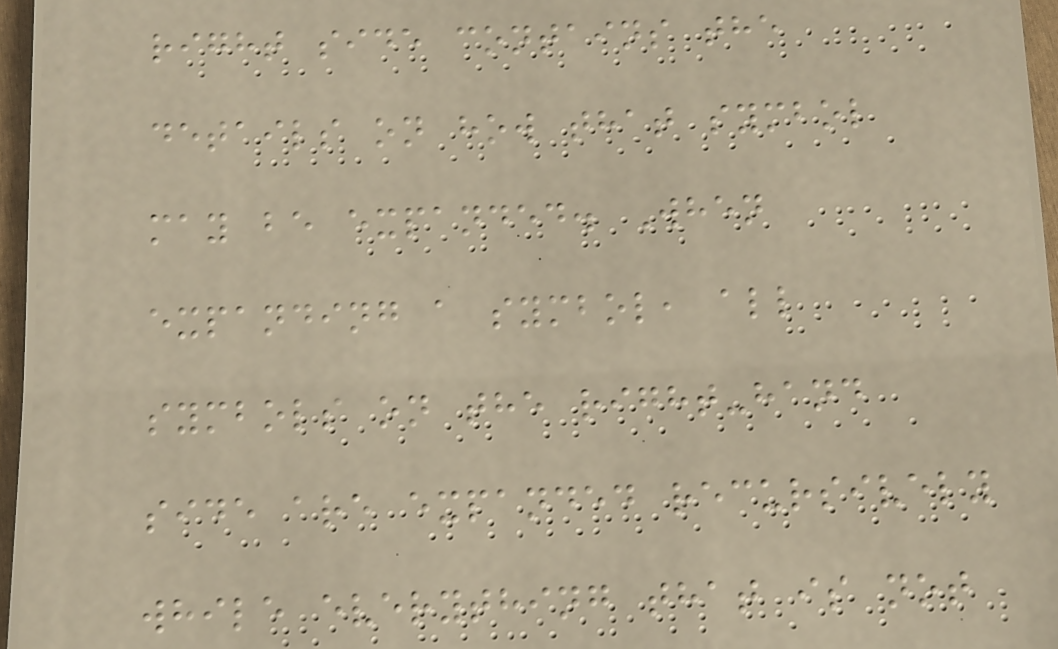right side contains the
details on how that symbol
may be expanded. When
expanding a symbol, all
symbols on the right-hand
side are expanded recursively
while everything that is not
